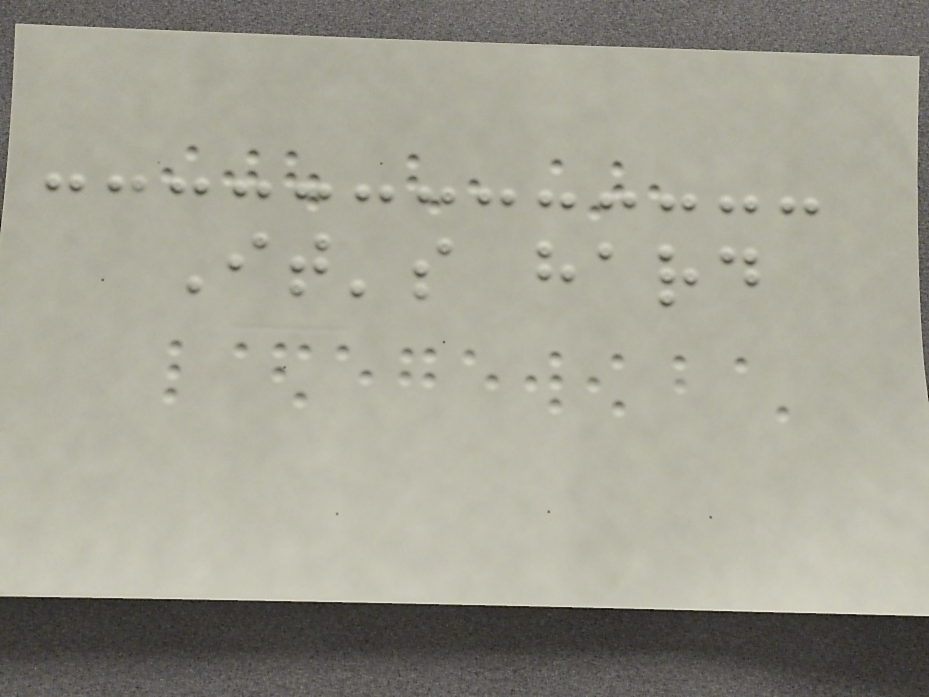It's hard
